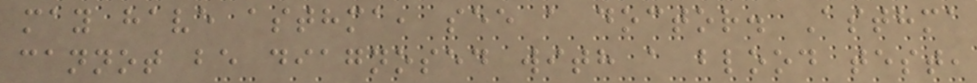may have asthma, see a doctor. Asthma
cannot be diagnosed with a blood test,
